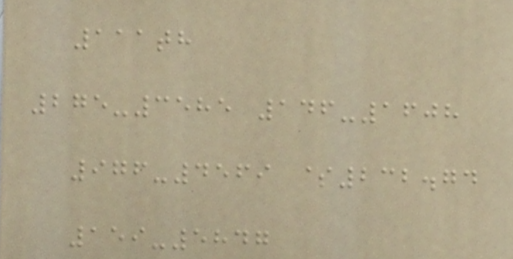111th
275-3585 146-1608
976-4569 $232.74
159-5847
